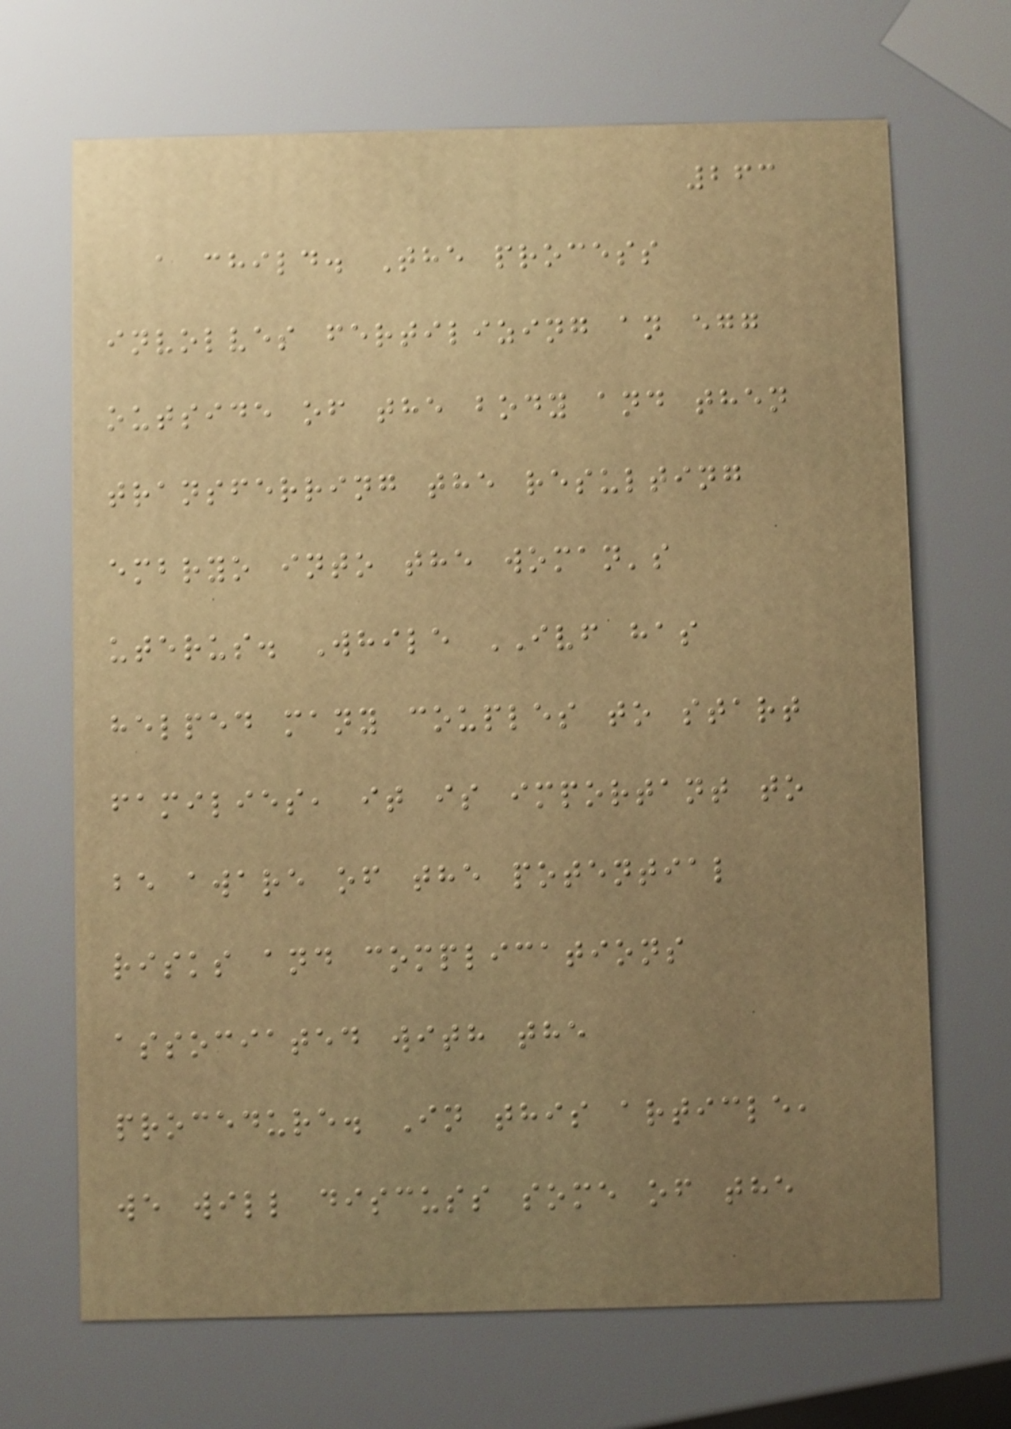263
a child. The process
involves fertilizing an egg
outside of the body and then
transferring the resulting
embryo into the woman's
uterus. While IVF has
helped many couples to start
families, it is important to
be aware of the potential
risks and complications
associated with the
procedure. In this article,
we will discuss some of the
